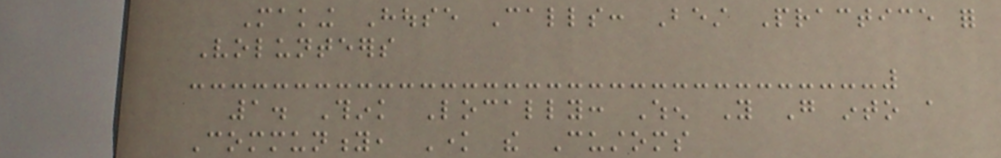Making House Calls: Best Practice for
Volunteers
1. Think Locally: When You Go into a
Community, Know the Customs
